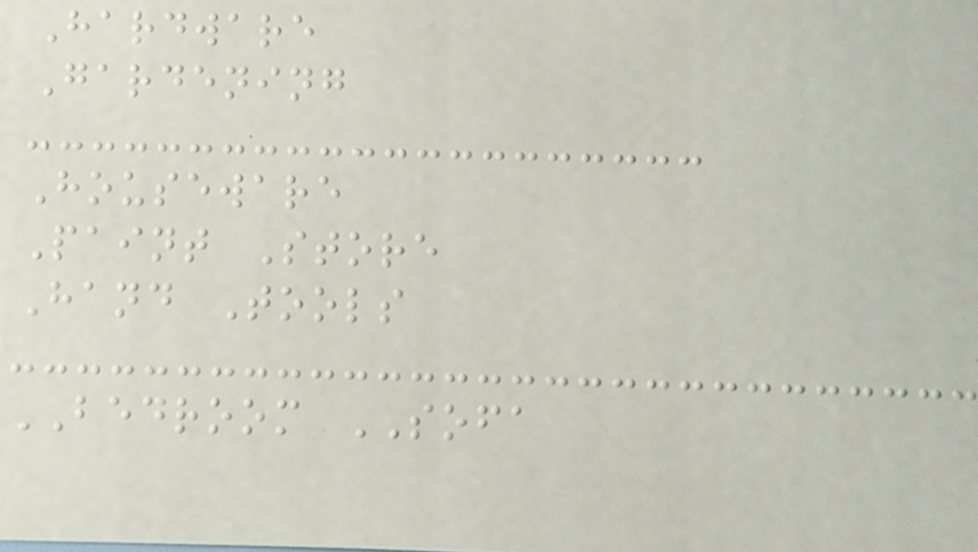Hardware
Gardening
Houseware
Paint Store
Hand Tools
BEDROOM SOFA
